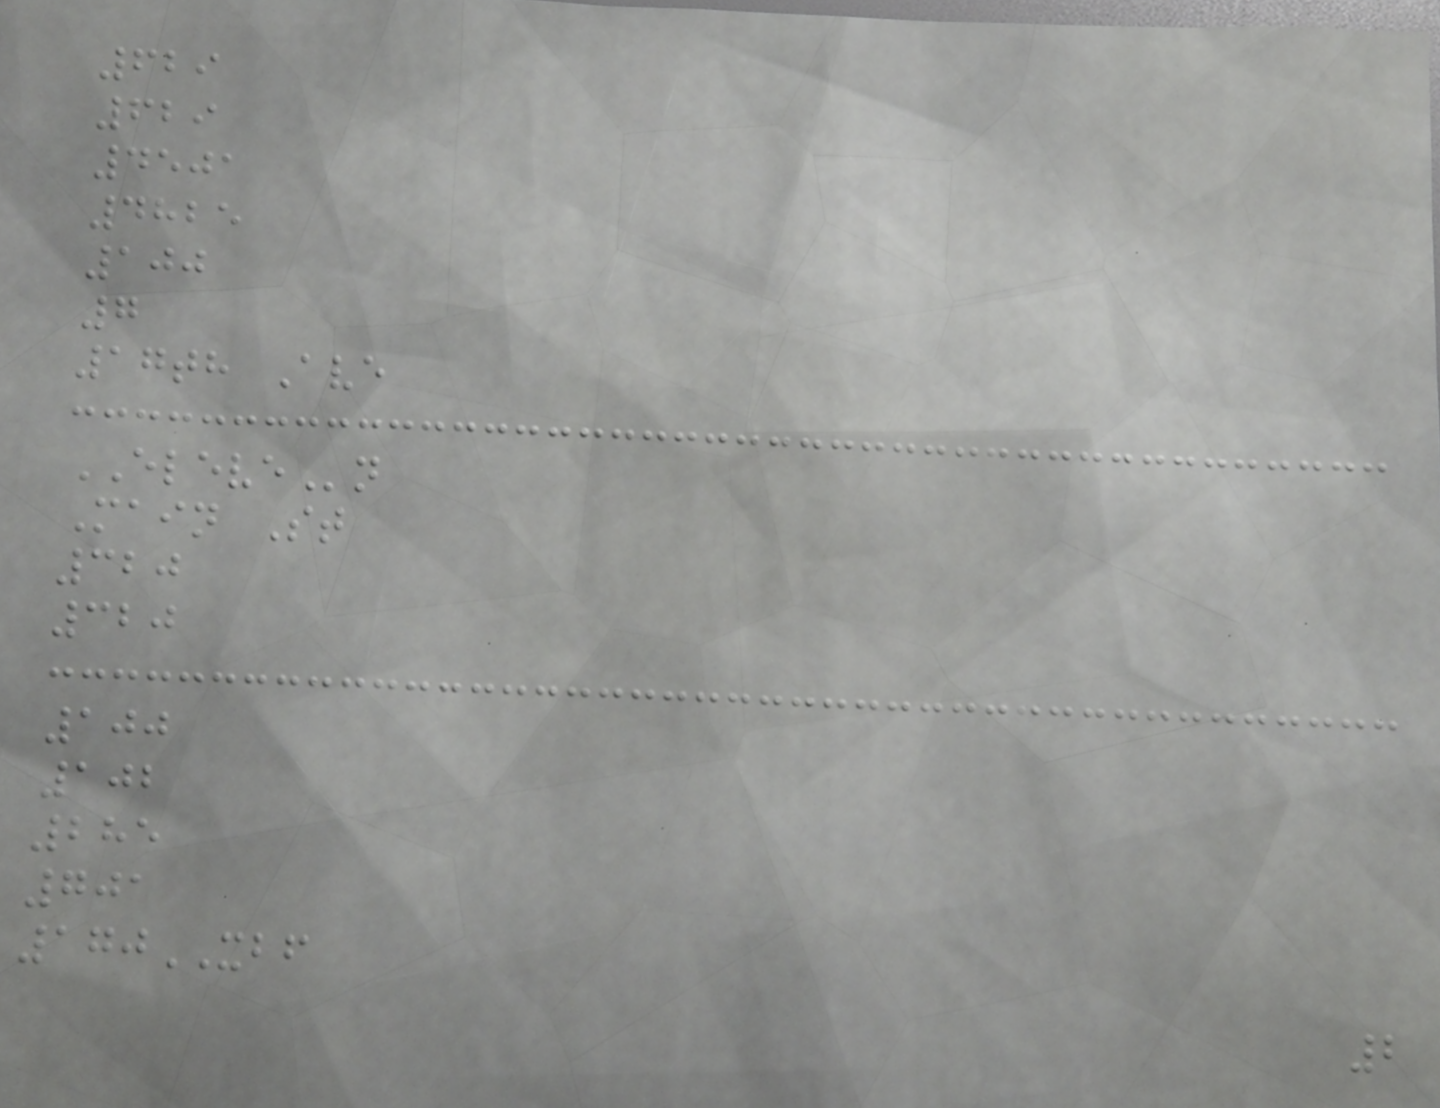629
629
4501
4825
100
7
17th Ave
ELEVEn
Main St
320
320
100
102
285
701
170XBF
2
